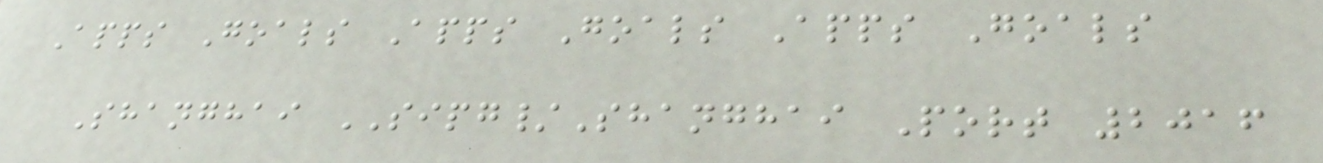Apps Goals Apps Goals Apps Goals
Shanghai SIPG/Shanghai Port 2016
